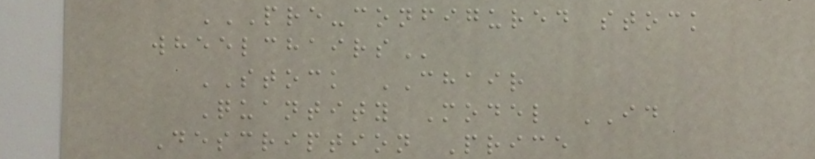PRE-CONFIGURED STOCK
WHEELCHAIRS
STOCK CHAIR
Quantity Model ID
Description Price
